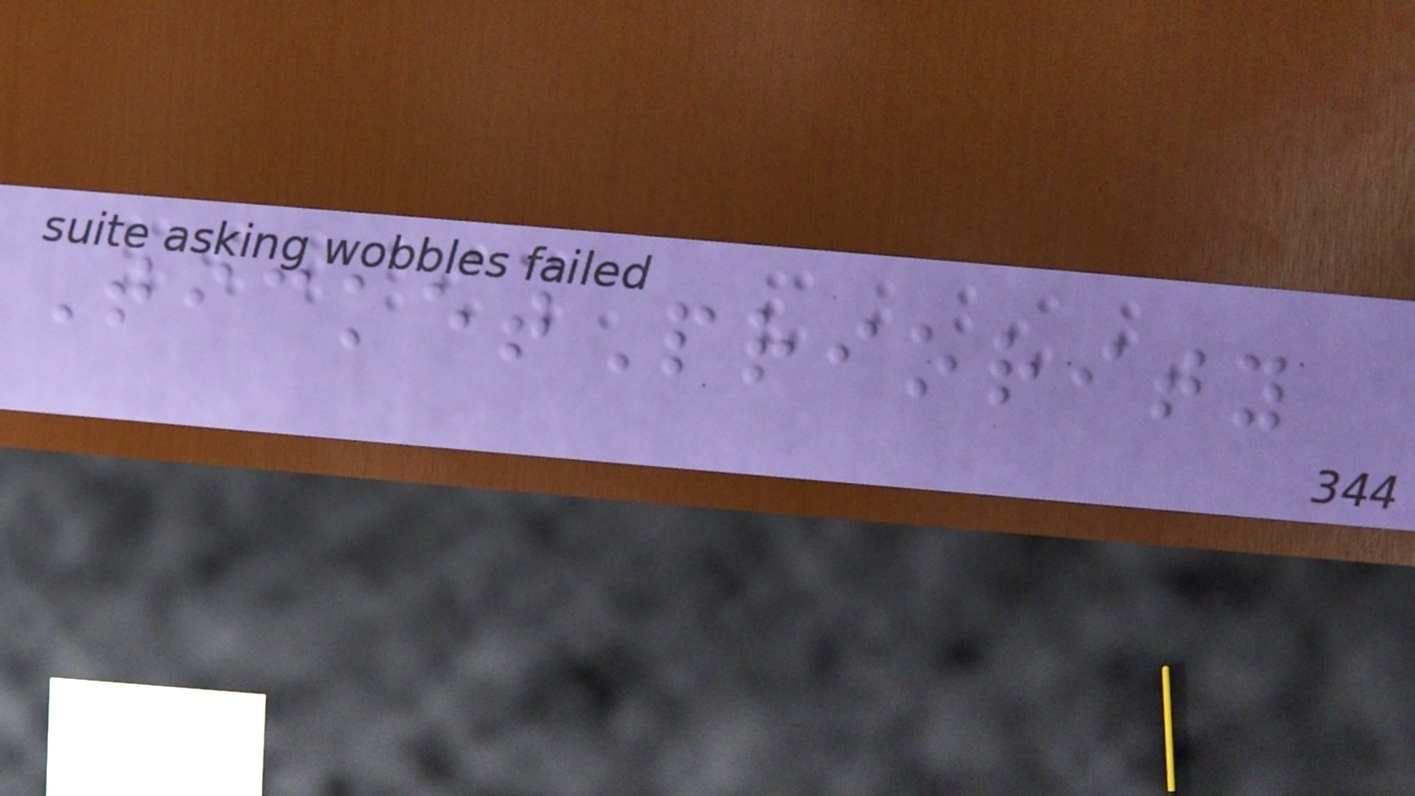TicketPriority
